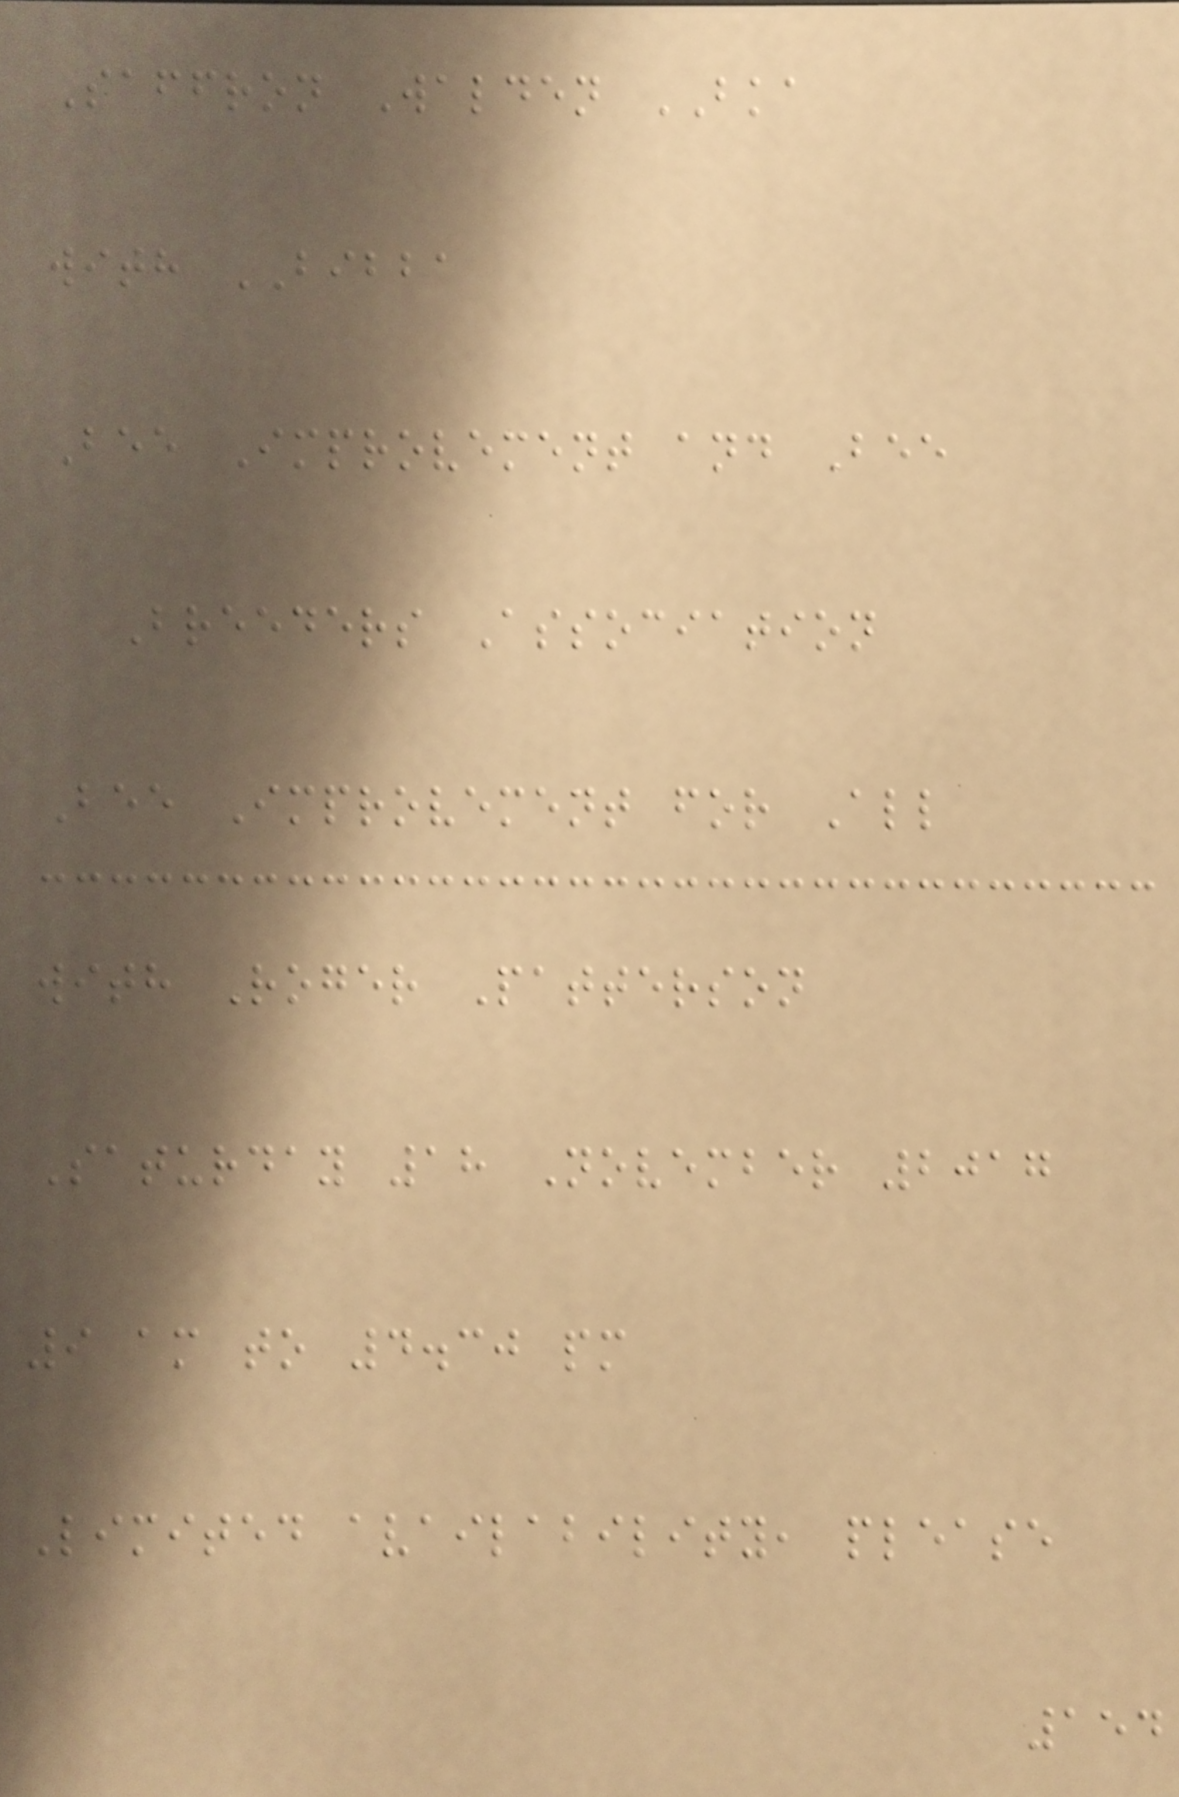Saffron Walden BKA
with BIBBA
Bee Improvement and Bee
Breeders Association
Bee Improvement for All
with Roger Patterson
Saturday 18 November 2017
9 am to 4.30 pm
Limited availability, please
154
